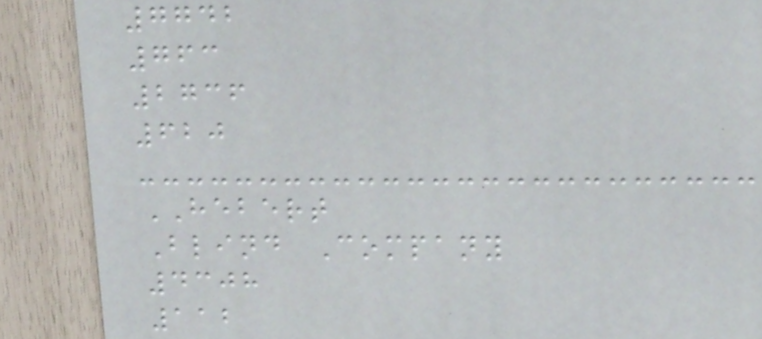7742
763
2736
620
HEBERT
Blind Company
4308
112
